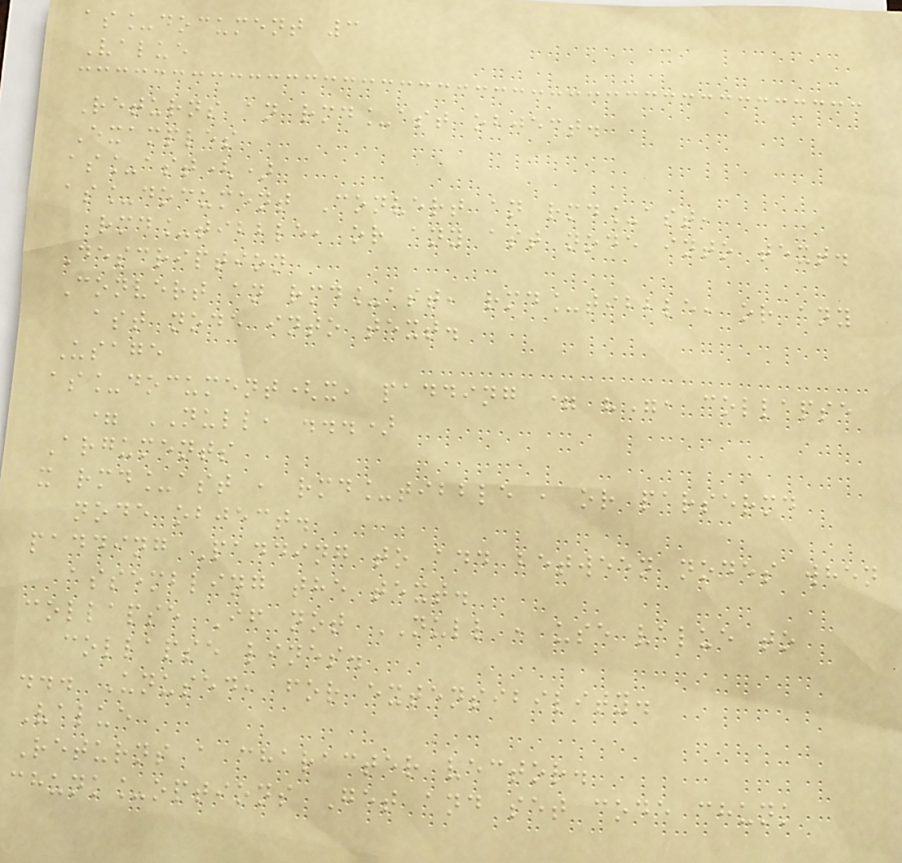as_document 3
Value
Returns an rmd_ast object.
Examples
as_ast()
as_document Convert an rmd_ast,
rmd_tibble, or any ast node into text.
Description
Convert an rmd_ast, rmd_tibble, or any
ast node into text.
Usage
as_document(x, padding = "", collapse
= NULL, ...)
Arguments
x rmd_ast , rmd_tibble , or parsermd
node object.
padding Padding to add between nodes when
assembling the text.
collapse If not NULL , use value to
collapse lines.
... Unused, for extensibility.
Value
Returns a character vector.
chunk_options Get and set code chunk
